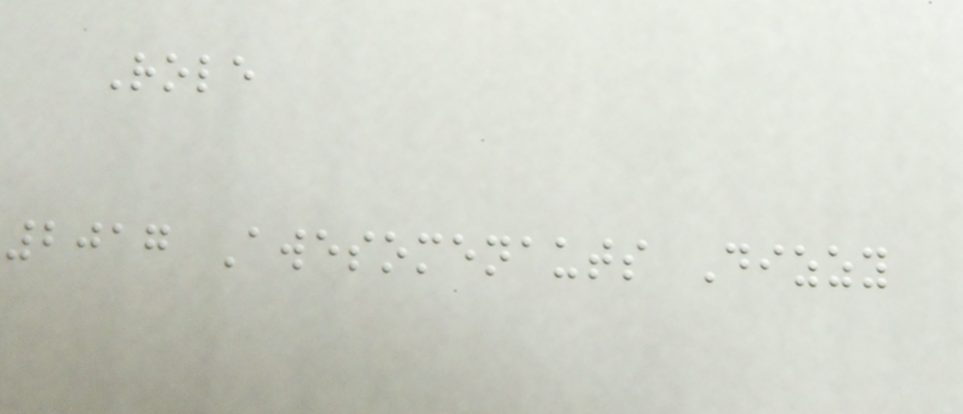Role
2017 Awesomenauts Dizzy
